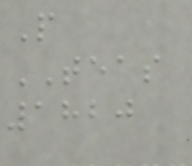P
TEAS
1820
